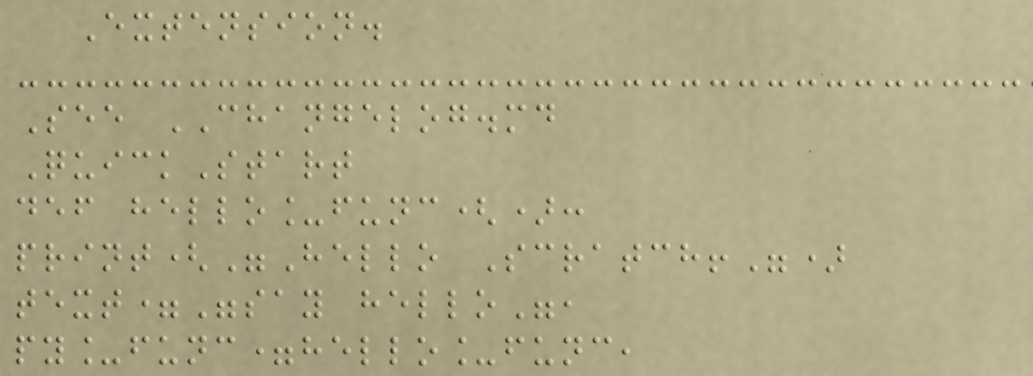Extension.
See CHANGELOG.md
QuickStart
def hello_func():
print("Hello Scratch!")
text="say hello",
py_func=hello_func,
